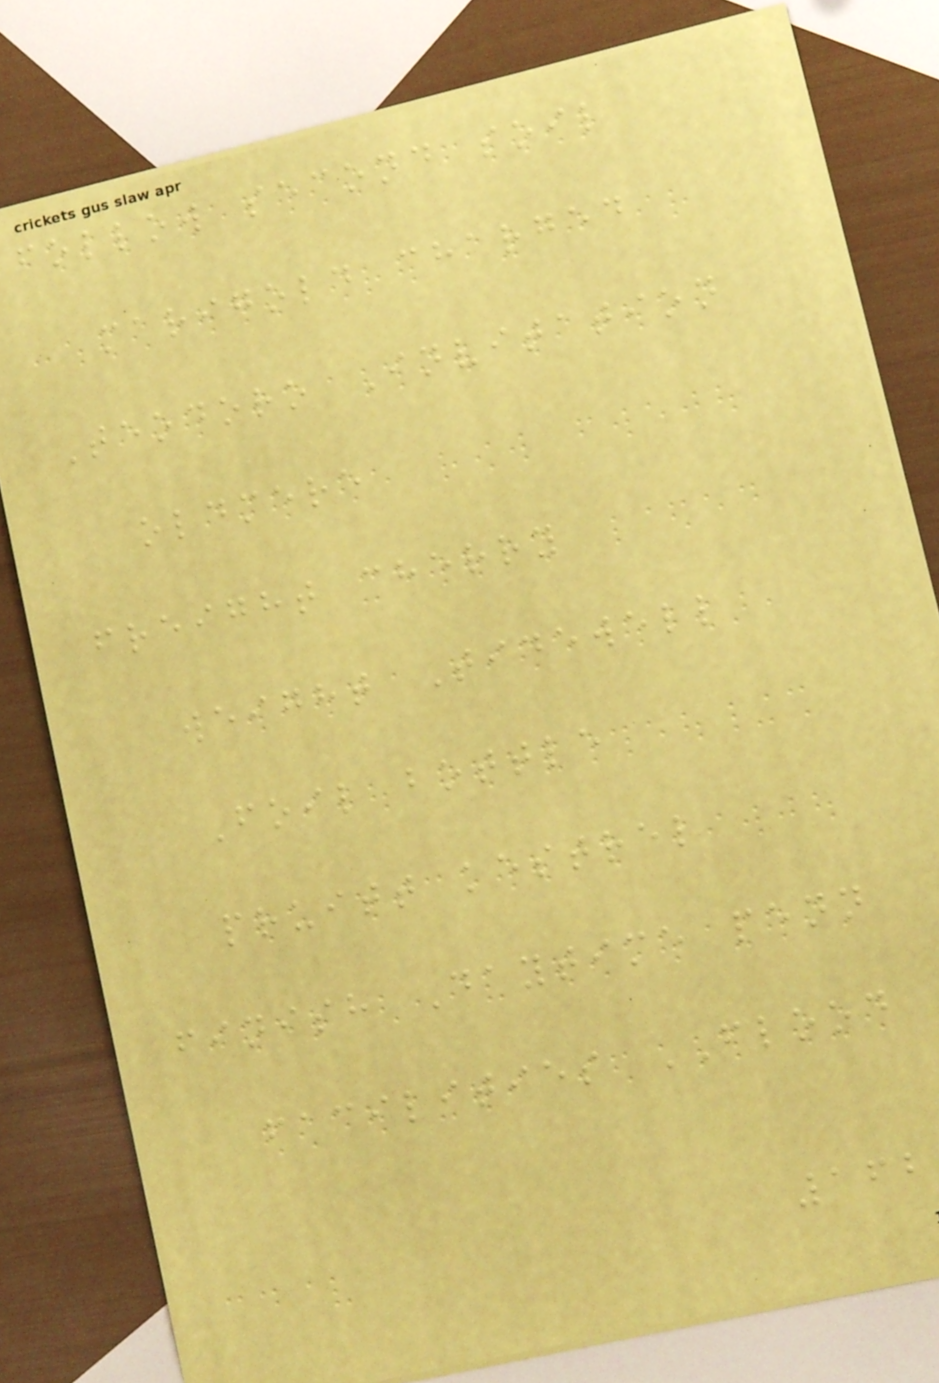follow second soil
marigold charged
Teodoro Invitation
oldmere
freight cherry
weight Tidewell
Foil bottle
pruitt kestrel
finish Daytime penn
facilities FLOOD
162
